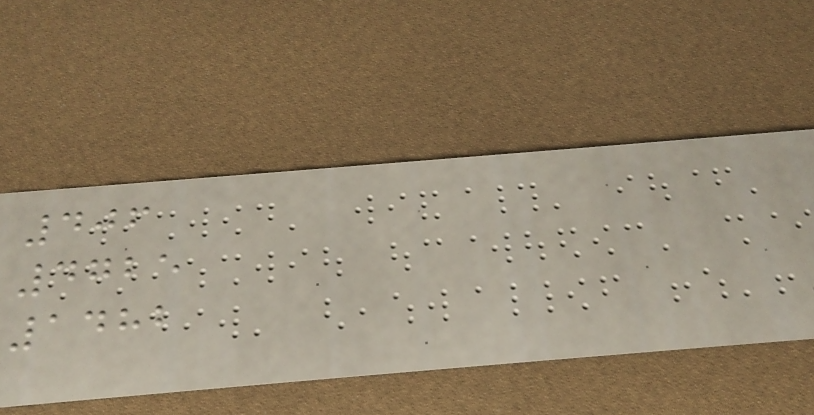406
4725
1482
